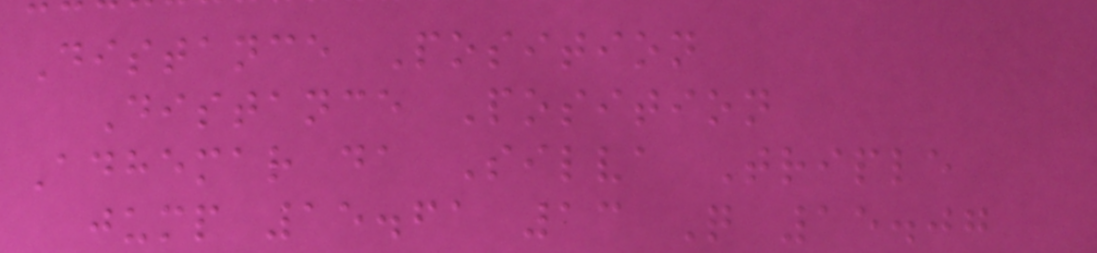Distance Position
Distance Position
Adhemar da Silva Triple
jump 15.61 13 Q 15.07
